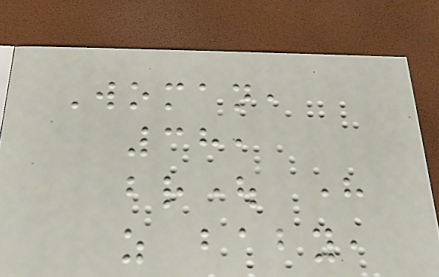Woman,
38,
brought here
as baby,
